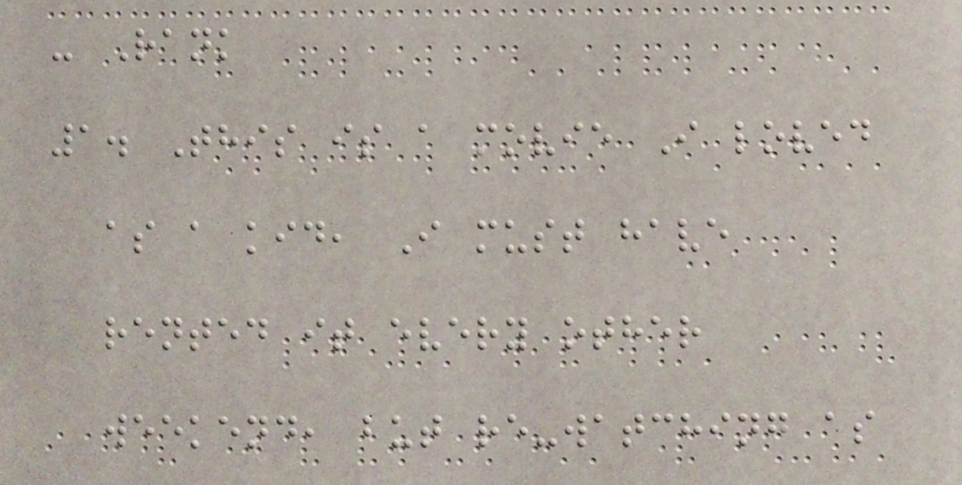- Rank
1. This is a movie I loved
as a kid, I must have
rented it every other
weekend, but re-watching as
